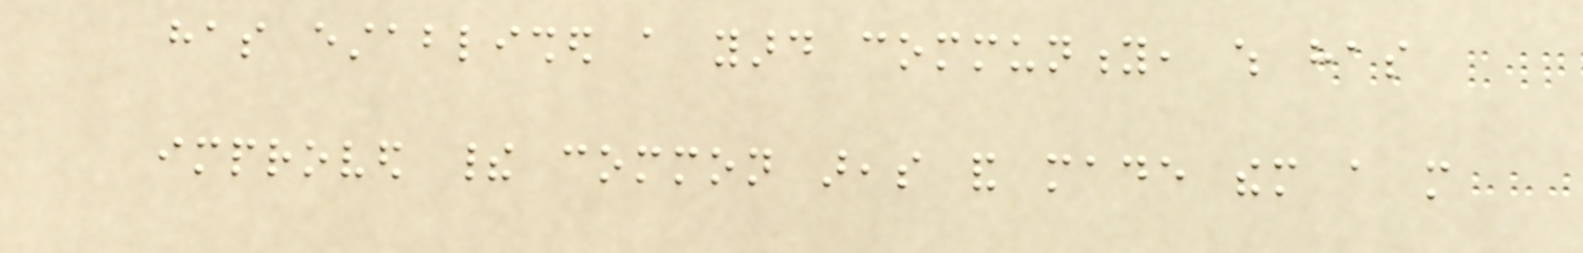has established a yard community, which has
improved their common areas and made them a more
